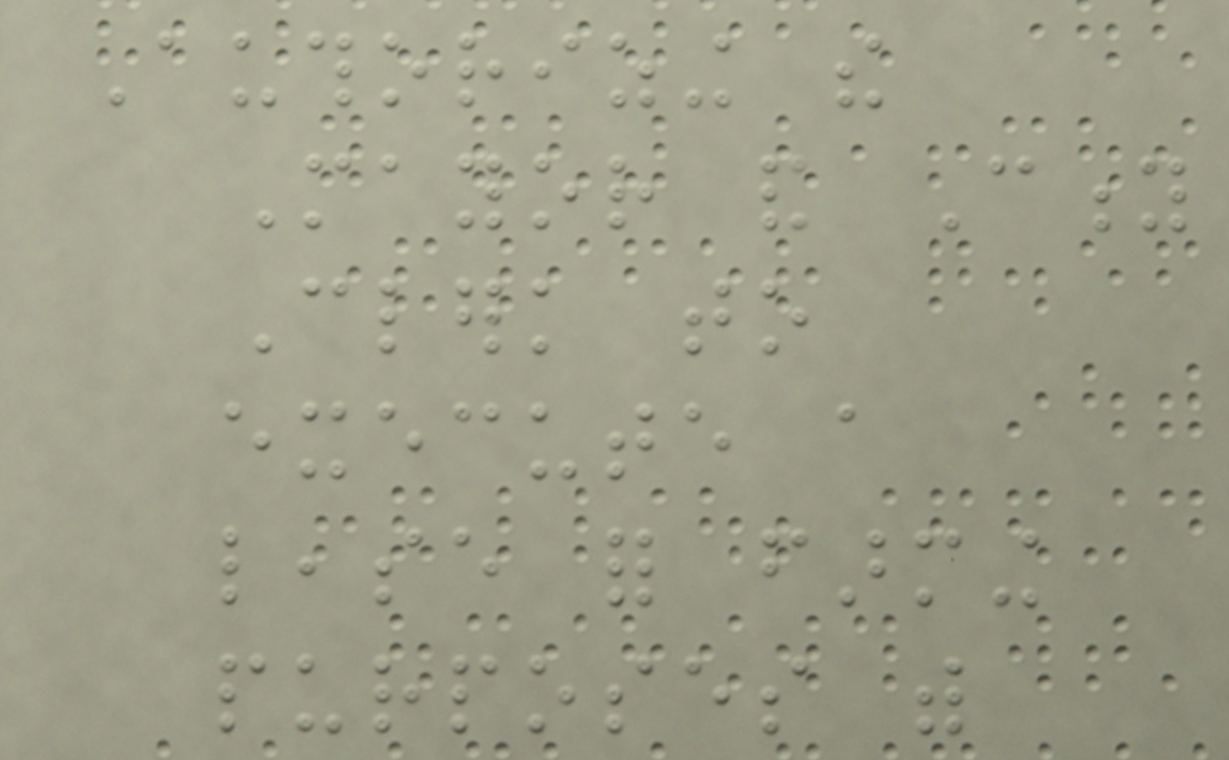Authorizing the
Mayor and City
Clerk to
execute a
lease for farming
purposes with
